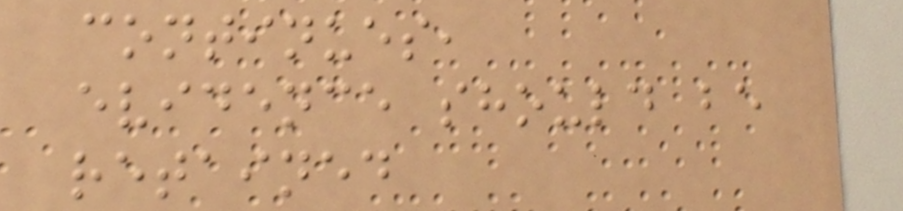continues,
evidence should be
retained
